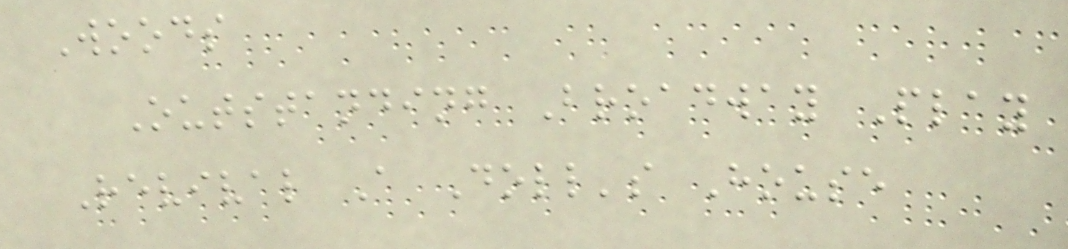Woods
Outstanding Broadway Play
Revival A Doll's House
